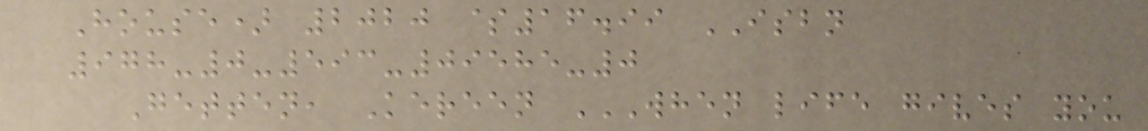House) 2020 $16.99 ISBN
978-0-593-09585-0
Getten, Kereen WHEN LIFE GIVES YOU
